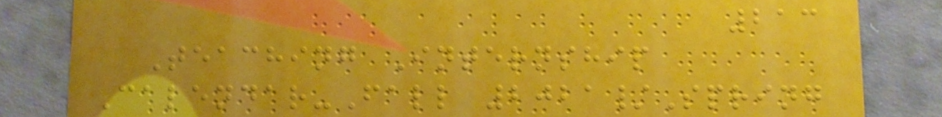213
Teaching Internship
Calendar-Fall 2021/Spring
